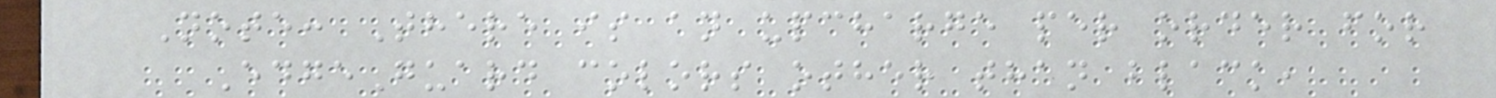Note: There is an upcharge per order for
EdgeGuard colors other than black,
